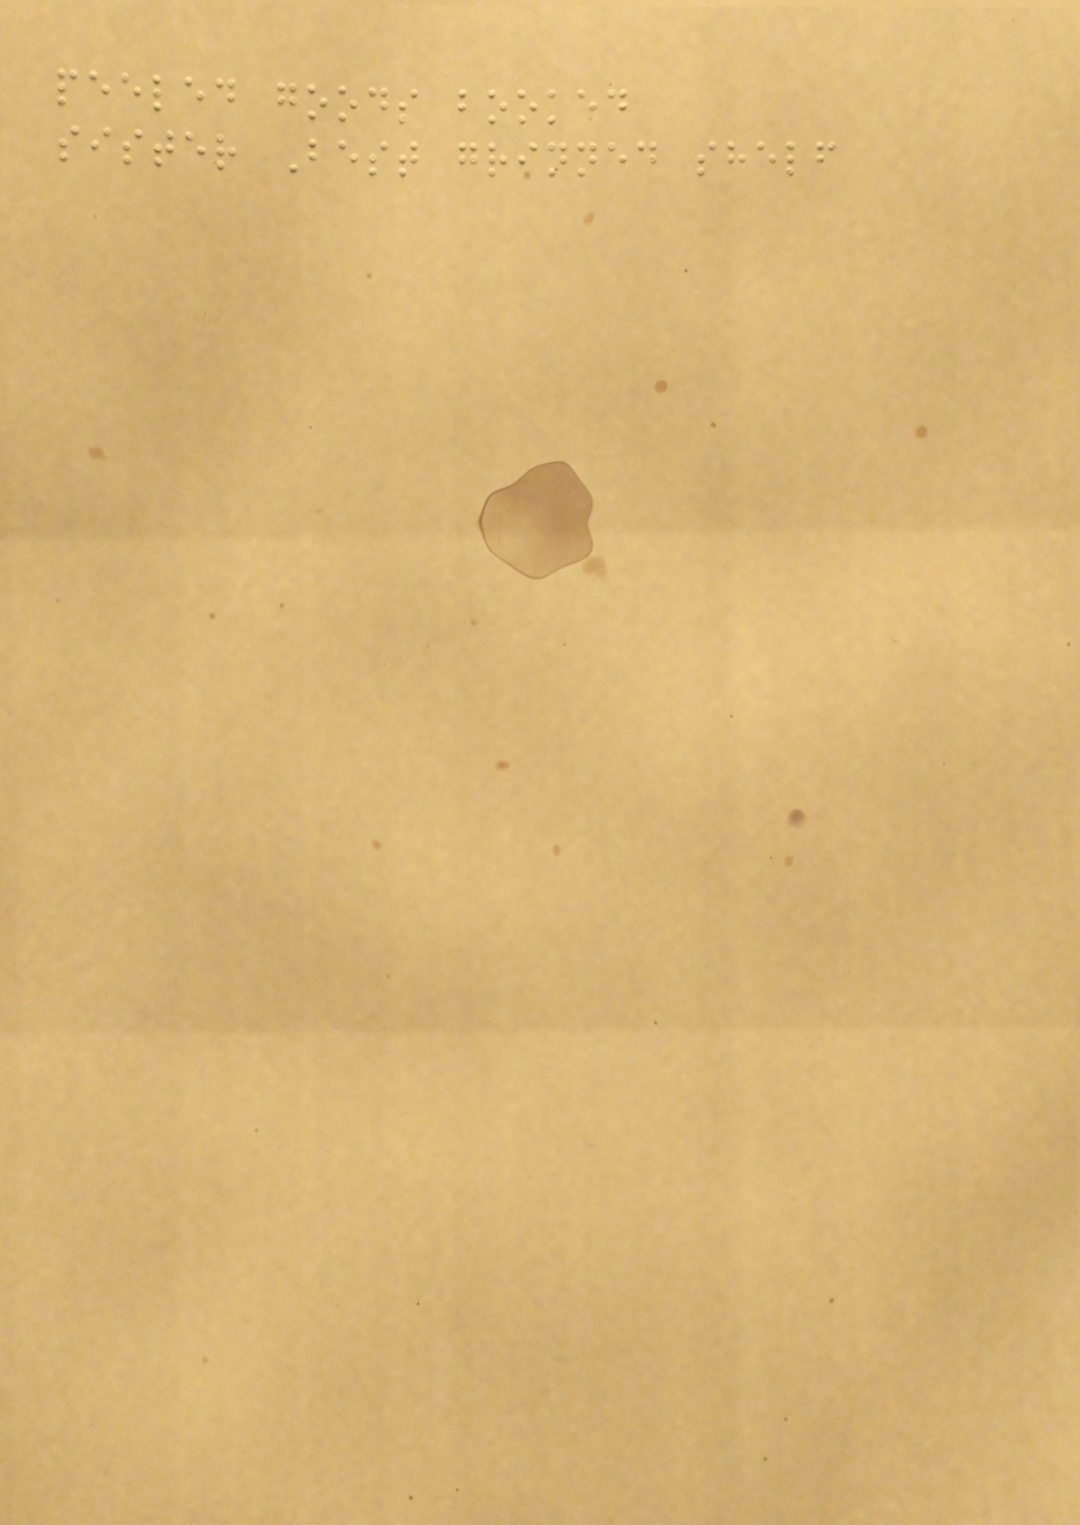peeled goods booked
sister Best grinned shelf
